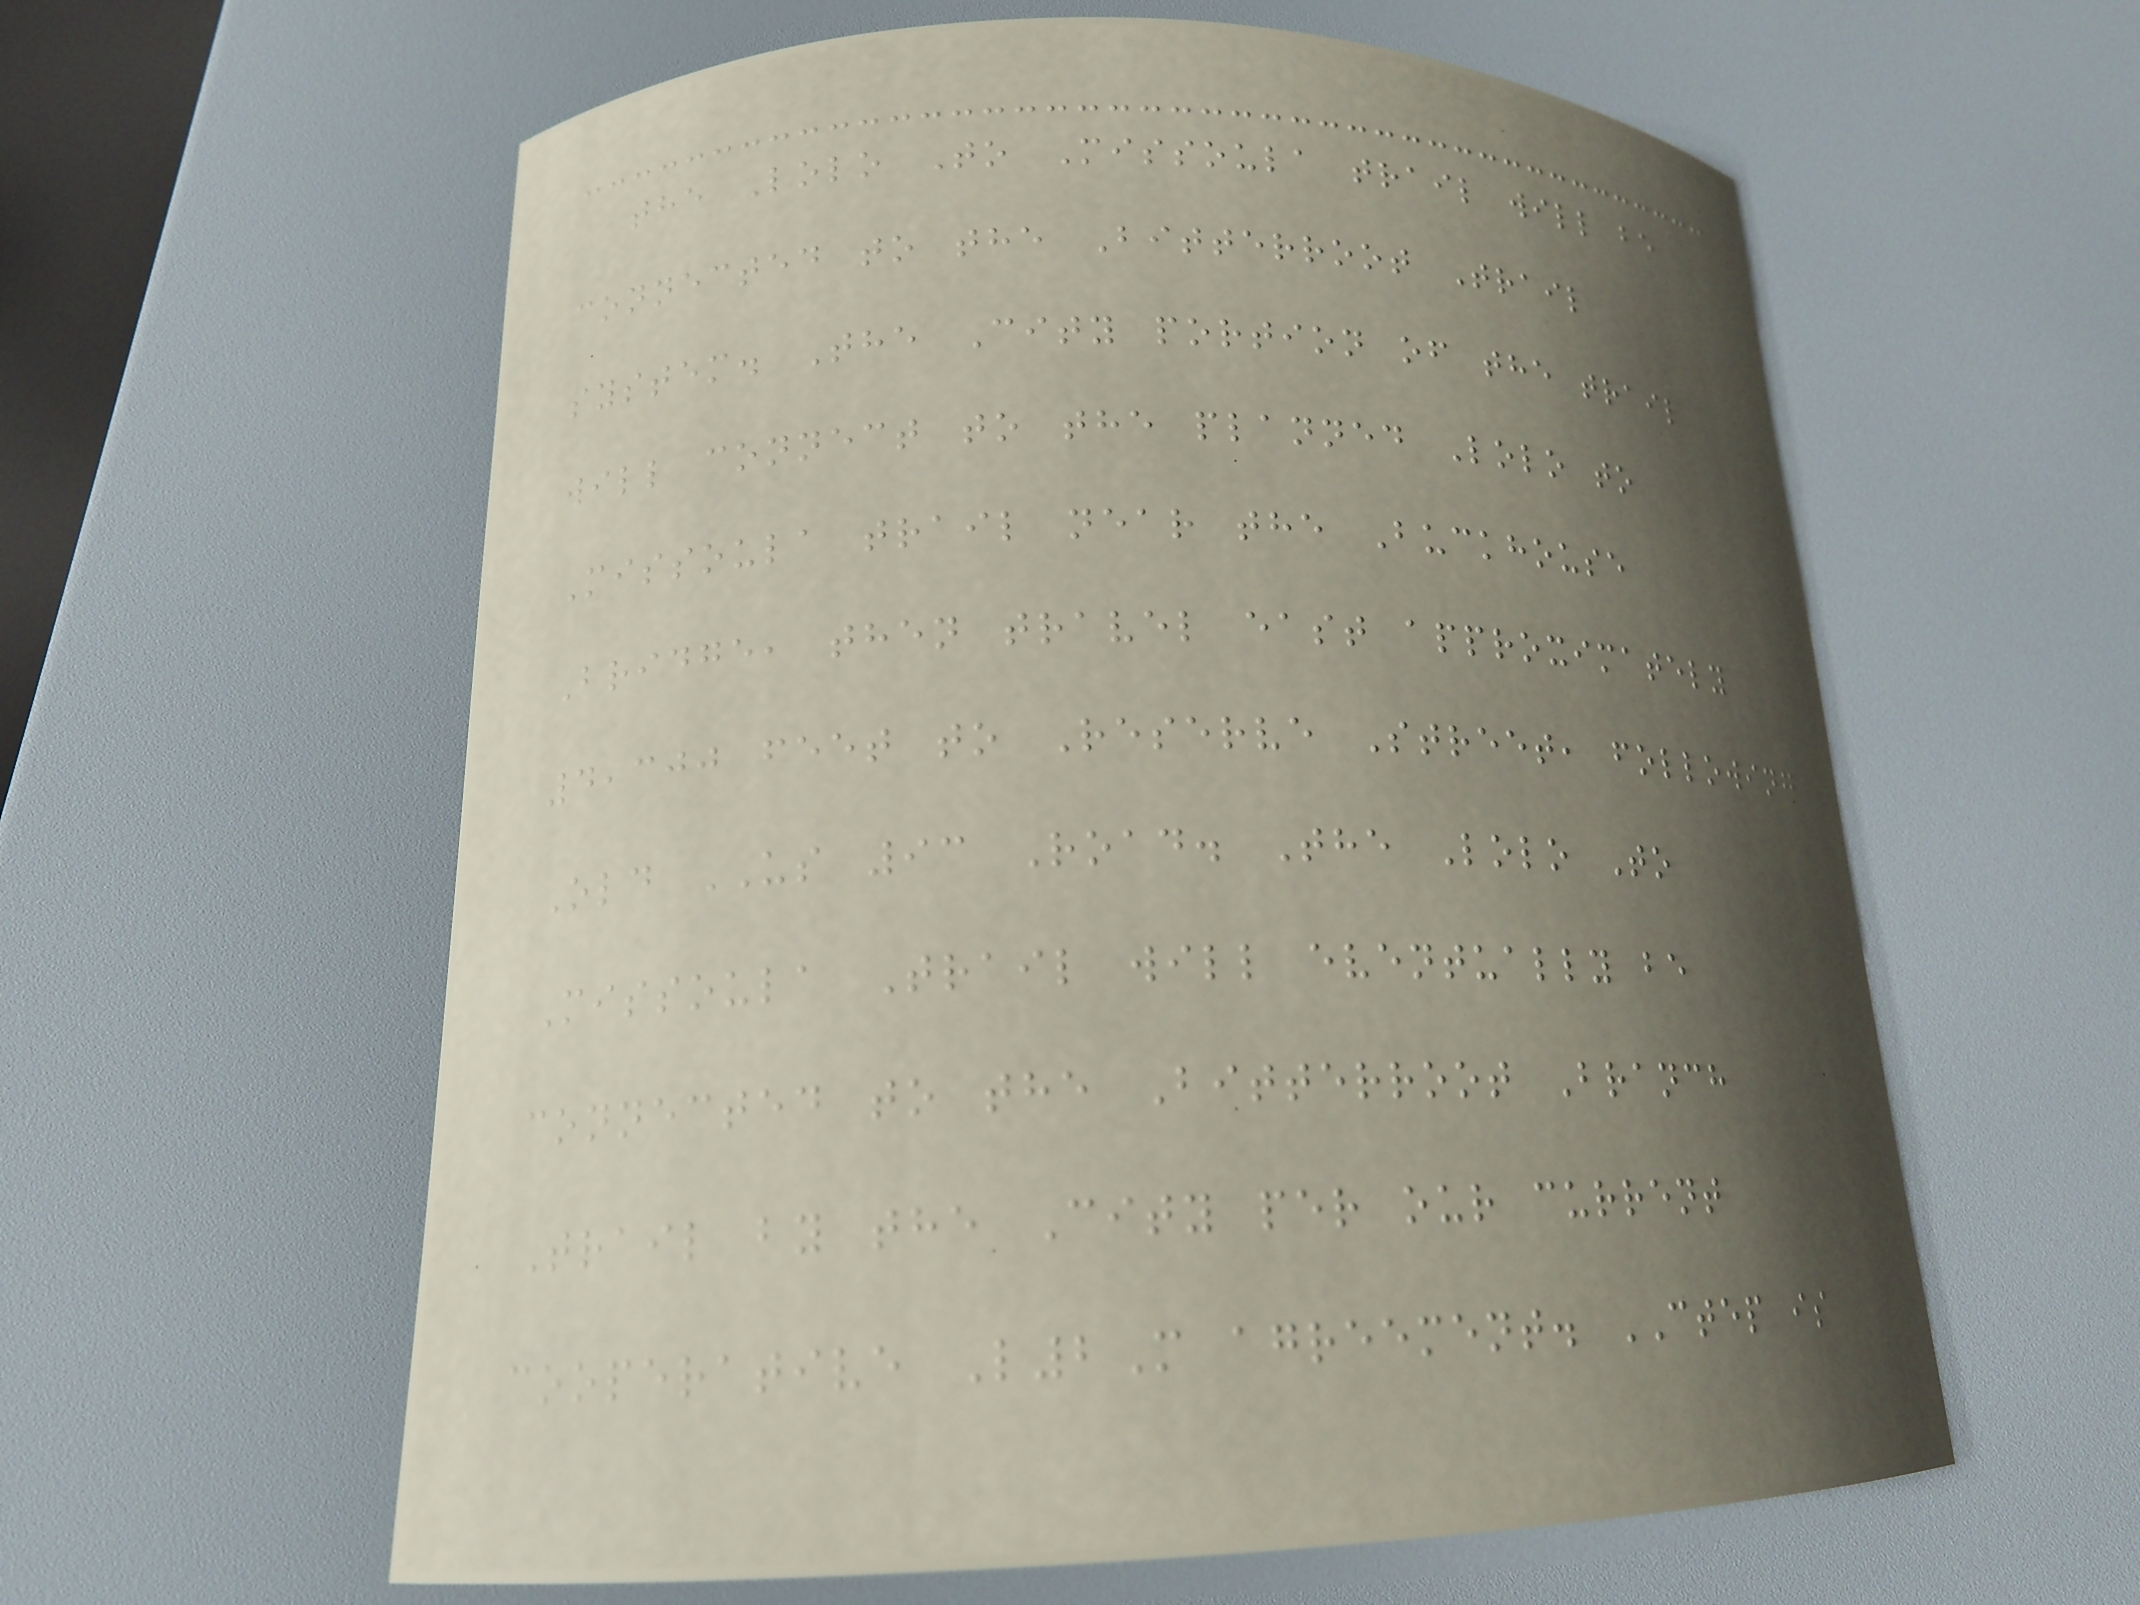the Lolo To Missoula trail will be
connected to the Bitterroot Trail
system. The City portion of the trail
will connect to the planned Lolo to
Missoula trail near the Buckhouse
Bridge, then travel east approximately
4,300 feet to Reserve Street, following
Old US 93 Road. The Lolo To
Missoula Trail will eventually be
connected to the Bitterroot Branch
Trail by the City per our current
cooperative L2M agreement. CTEP is
